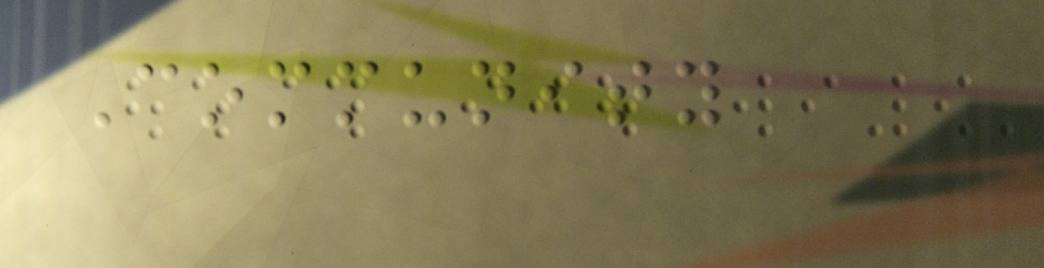Community
